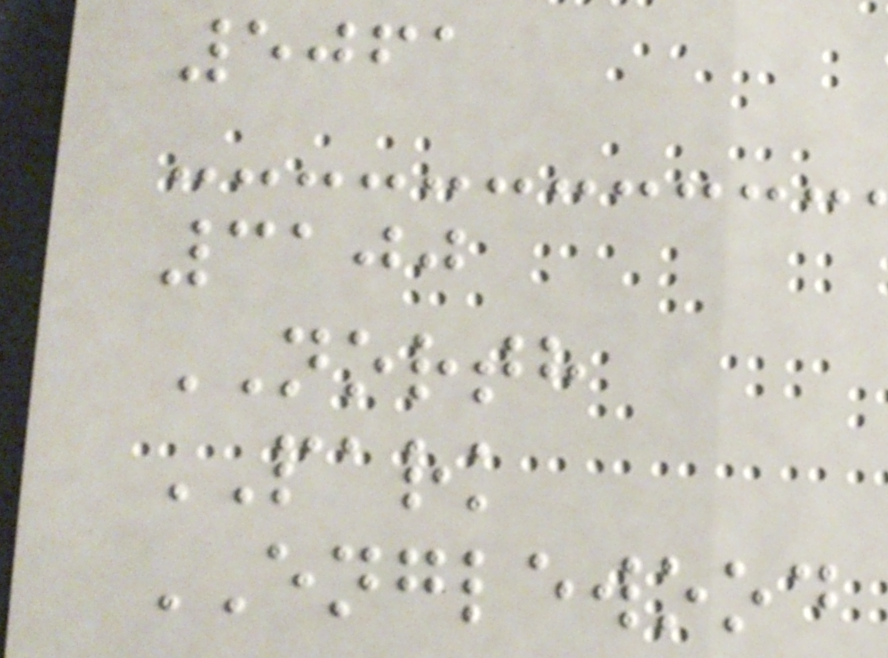5061
3100
NORTH
PARK
ENGLEWOOD
